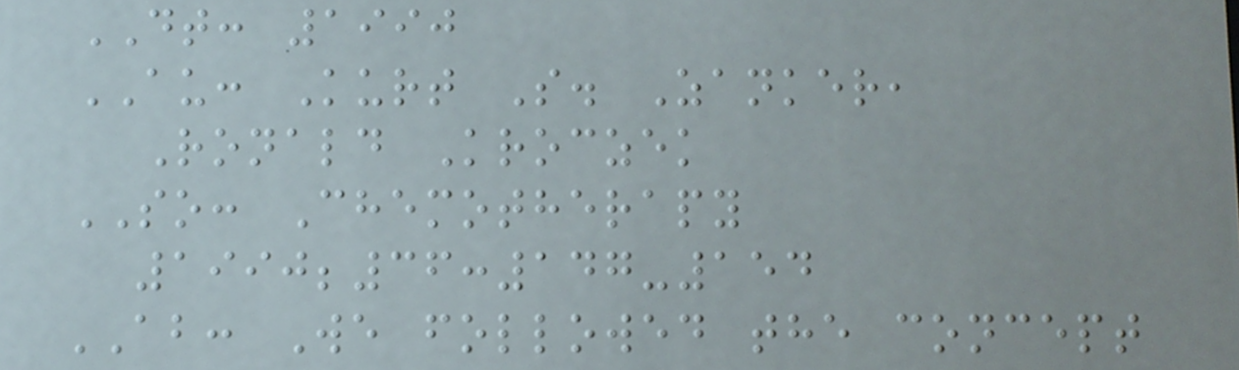DT: 1990
AU: Kurt S. Zanker,
Ronald Kroczek
SO: Chemotherapy
1990;36:147-154
AB: We followed the concept
